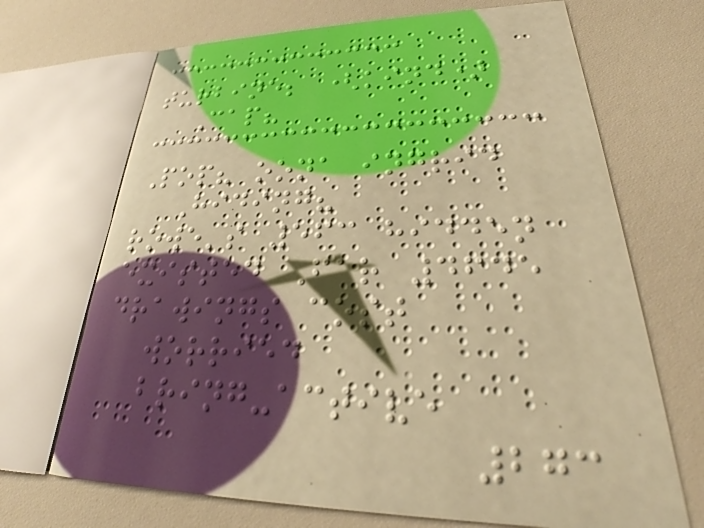turbine; (kind)
Cap?
Pop? oona ingrid
Hiding?
rowe's 563 hidden
existed Far 4645
drawings cost
worried
bring-active
273
